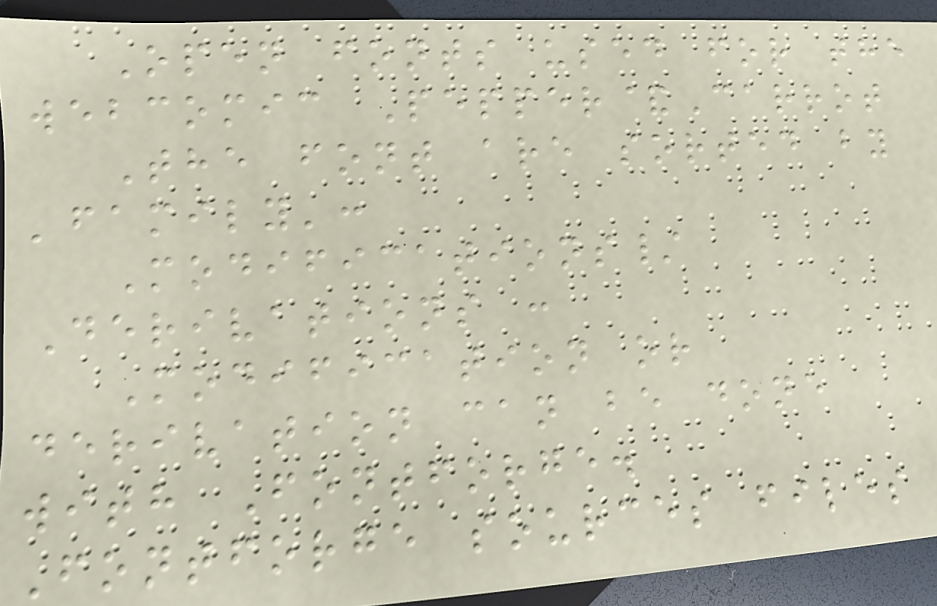Open fonts used for the
webcomic Pepper&Carrot
The font are sorted by
'family':
Modifications/
Derivations :
Modification or
derivation can be done
with Fontforge.
Fontforge sources files
